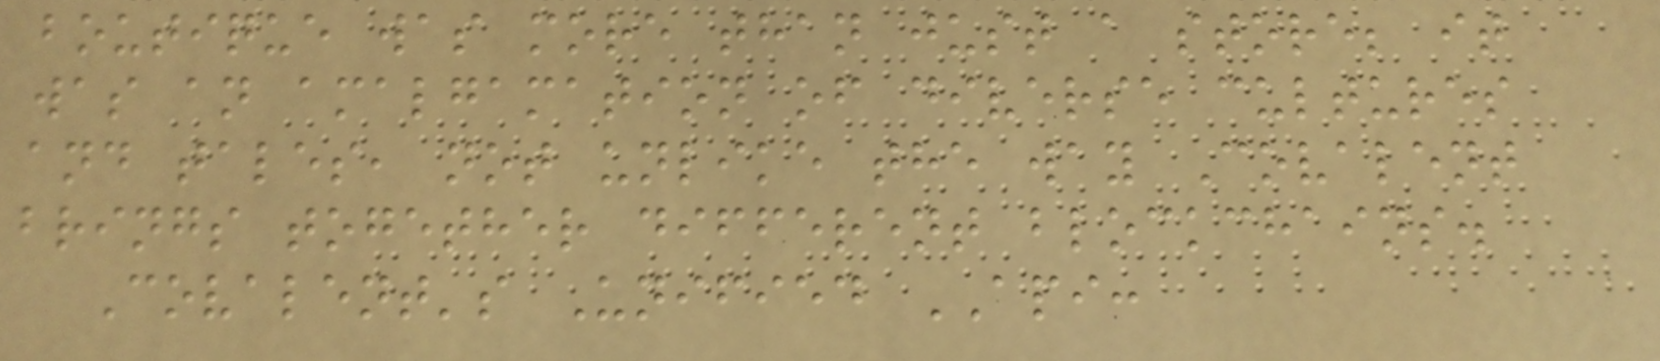boutique was more than just a store; it
was an amalgamation of diverse cultures
and tales, not unlike the way Covalent
brings together different blockchains.
Covalent's Unified API:
